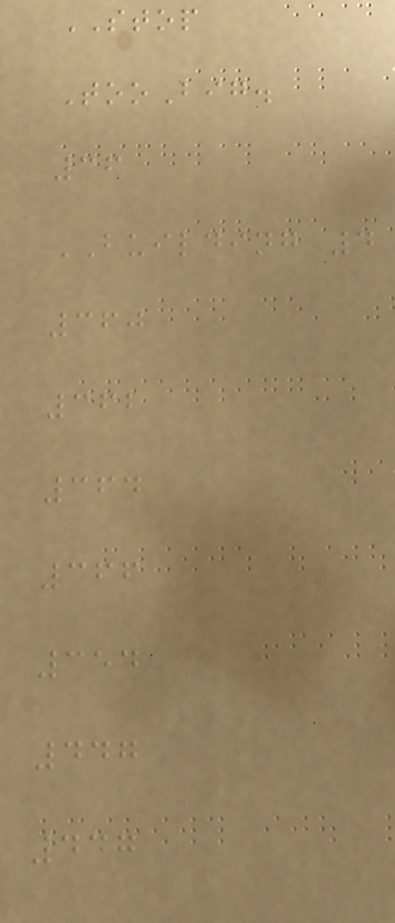STOP
TooBig.
36
BUILDING 4
360
362
364
366
354
447
447
